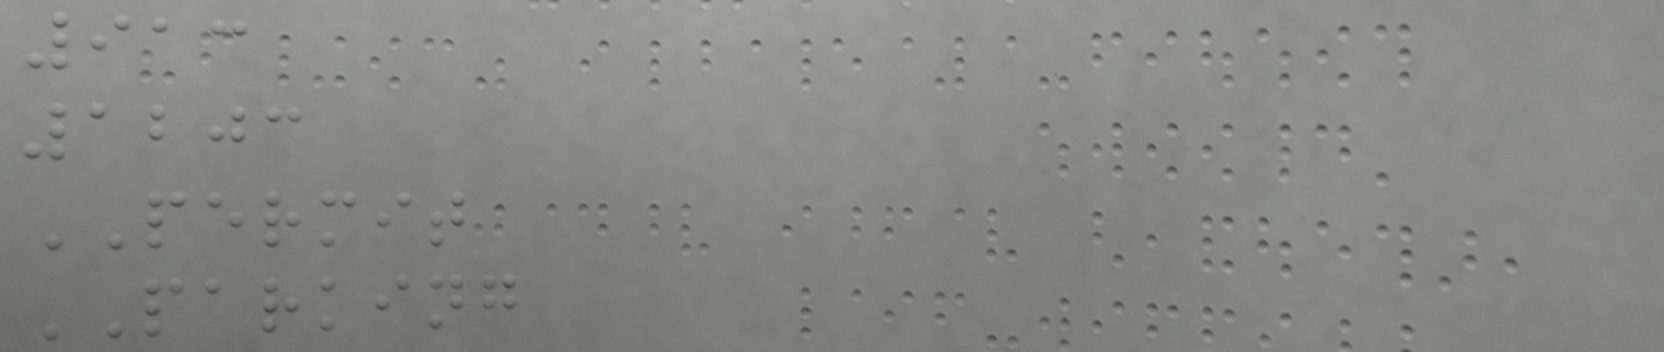913
1203
PERMIT
PARKING
